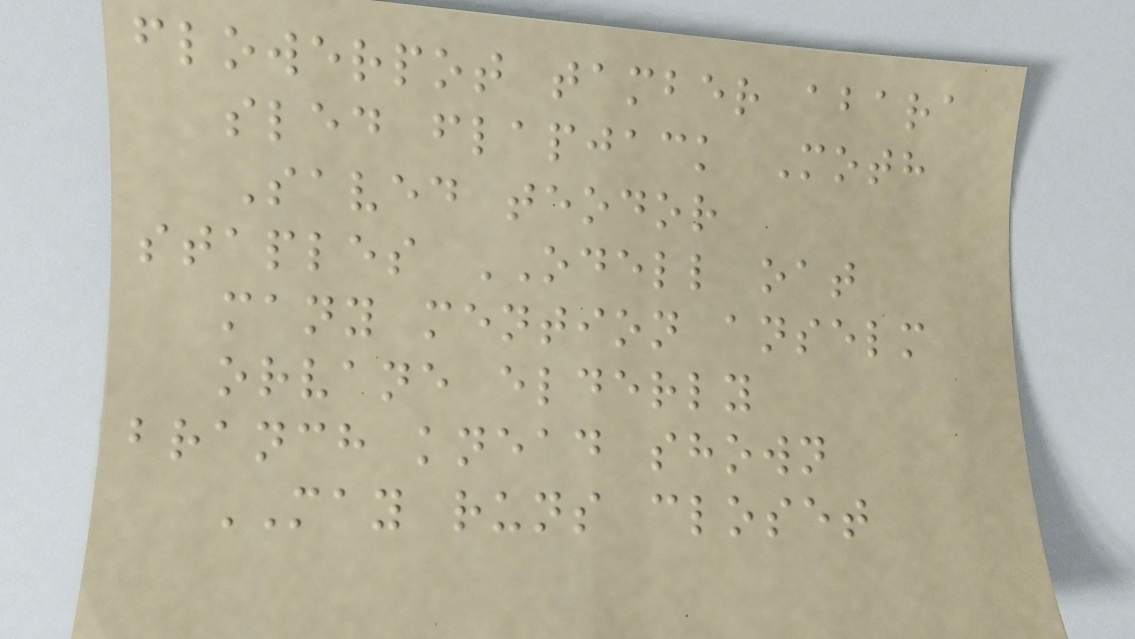flowerpot tamber abara
sled flapjack Moth
Saved teodor
staples ODELL oat
many mention anselm
orvane elderly
branch knead shown
MAY runs closet
